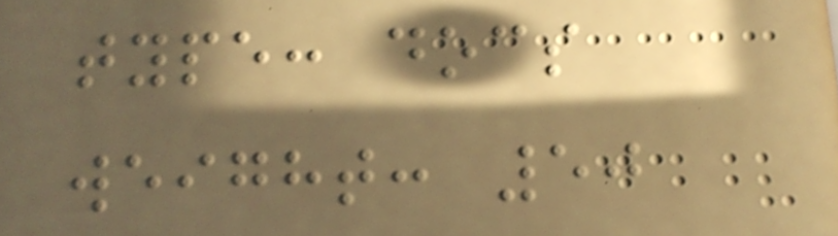type: docs
weight: 50
